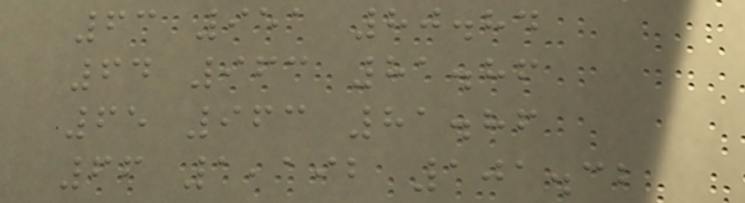63 951 80.84
64 963 81.86
65 963 81.86
66 1,192 101.32
